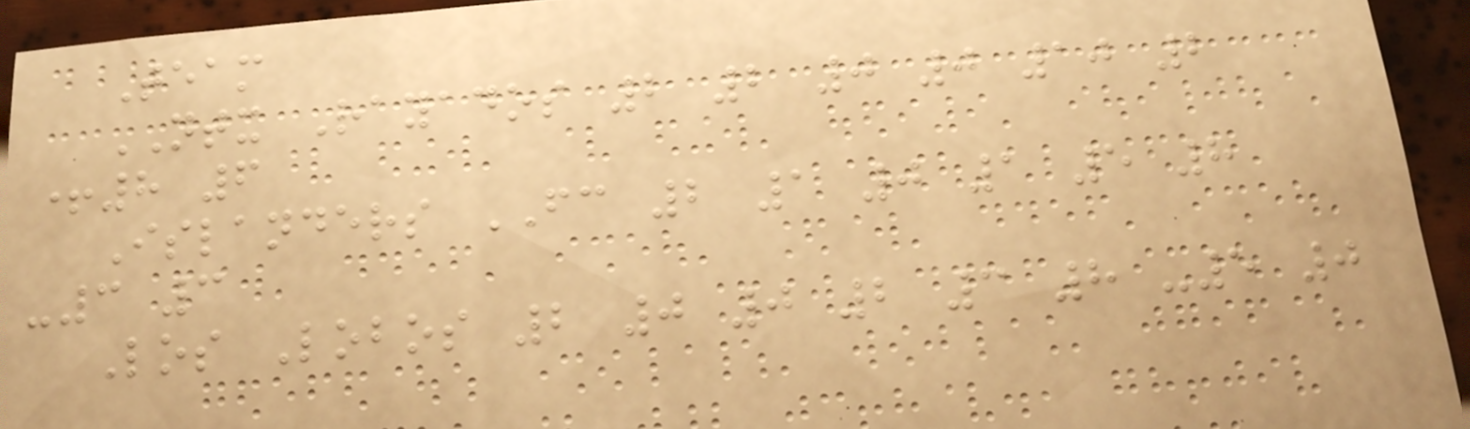Team
NTX Rayados 2 2 0 0 10 2
+8 6
Islanders FC 2 1 0 1 5 8
-3 3
Los Lobos 2 0 0 2 3 8 -5 0
